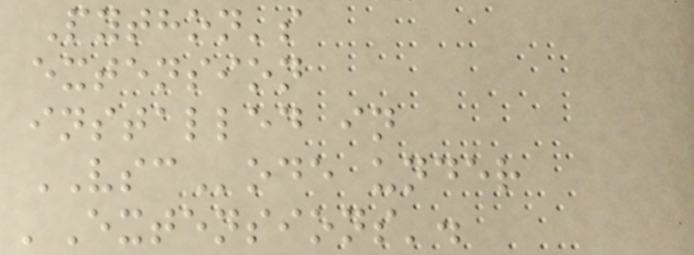Python's
extension
installed in
VSCode under
'Extensions'.
